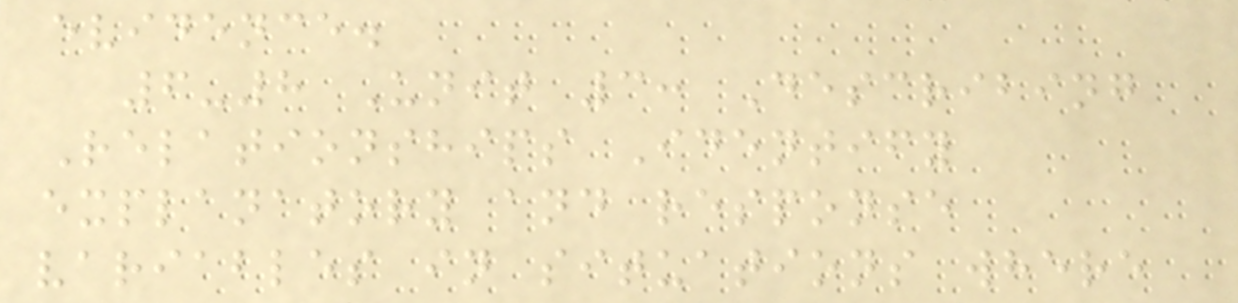evidence.
6-8 Unit 3: Describing
Relationships Identify
explanatory and response
variables in situations where
